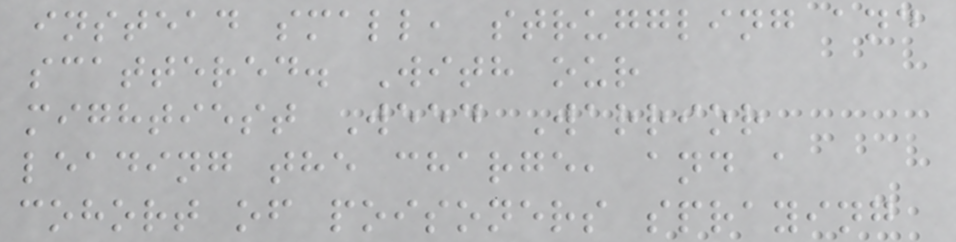instead small, struggling and
scattered. With our
mightiest Weed Warrior
leading the charge, and a
cohort of poisoners spraying
